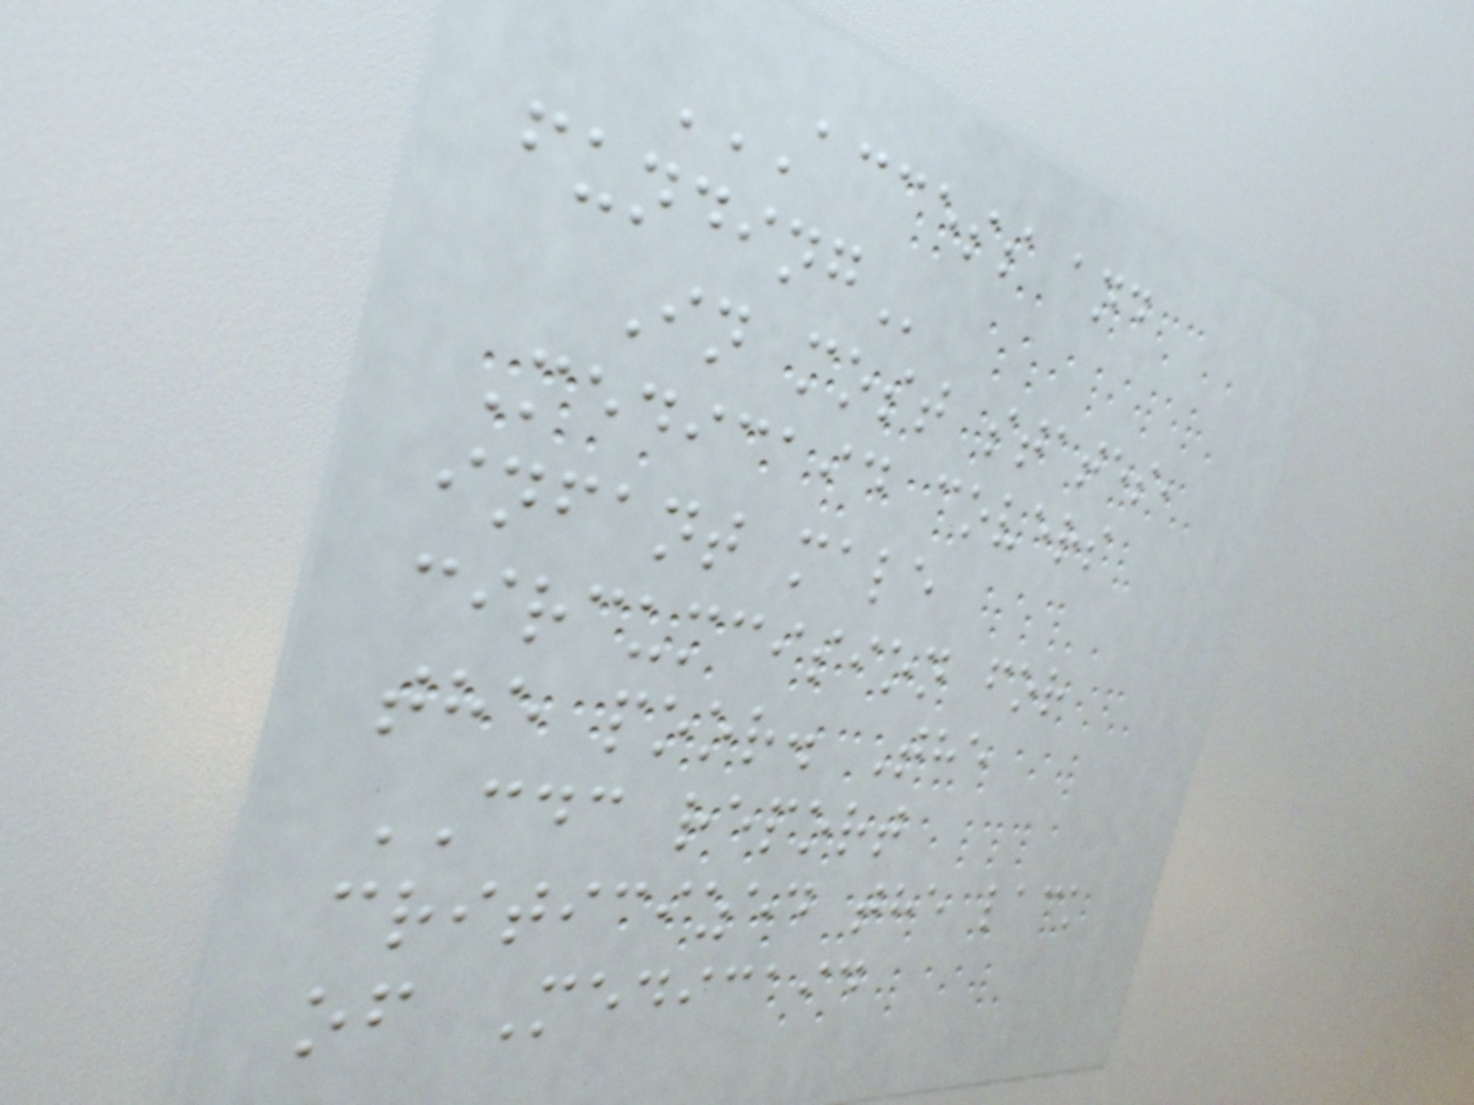ACCESS AND
FUNDING
In most states,
Medicaid covers
infant male
circumcision for
the poor. The
CDC report
criticized the lack
of Medicaid
